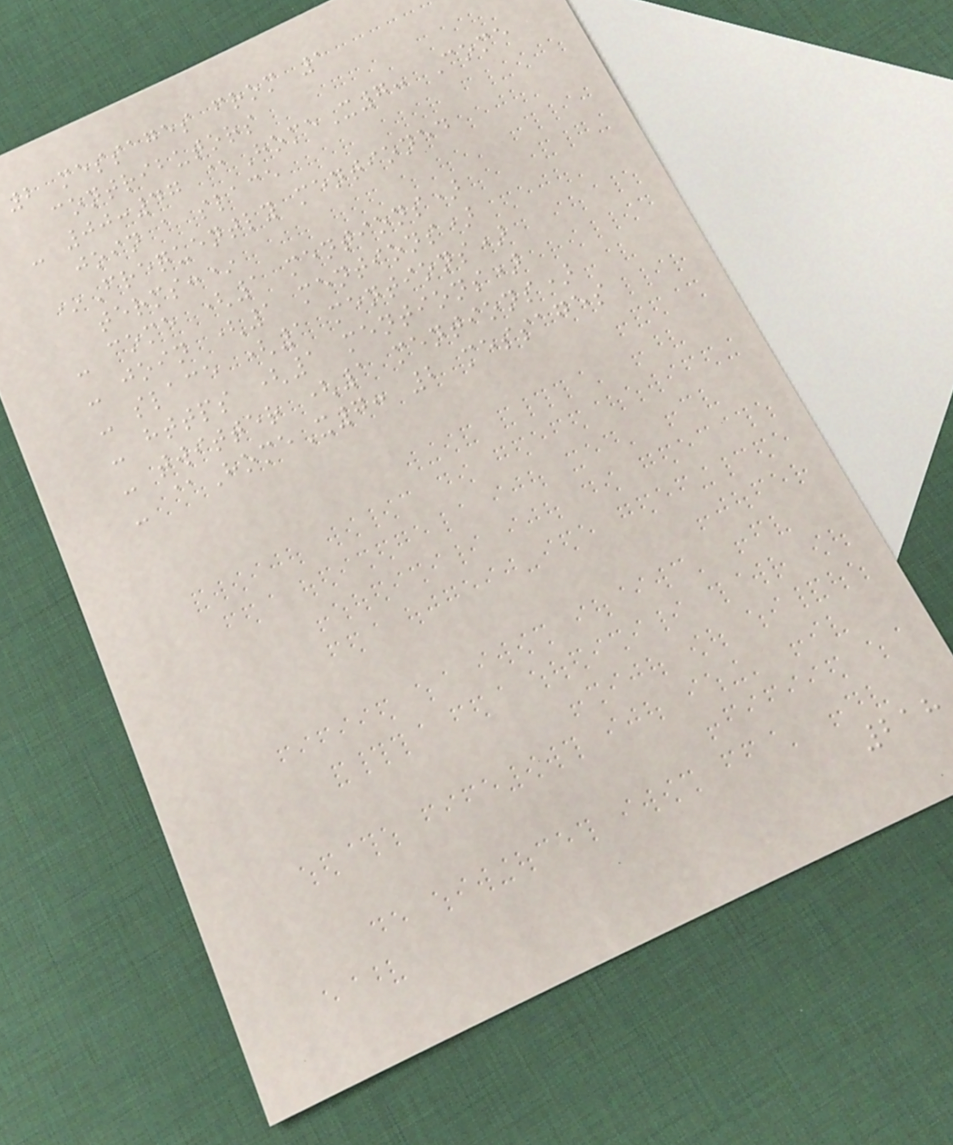2 messages from 1
contributors
- 00:47 @HomeX7: Come
join a slace
*Frequently mentioned
terms:*
- come (1 mentions)
- join (1 mentions)
- slace (1 mentions)
- https (1 mentions)
- twitter (1 mentions)
- @HomeX7: 2 messages
218
